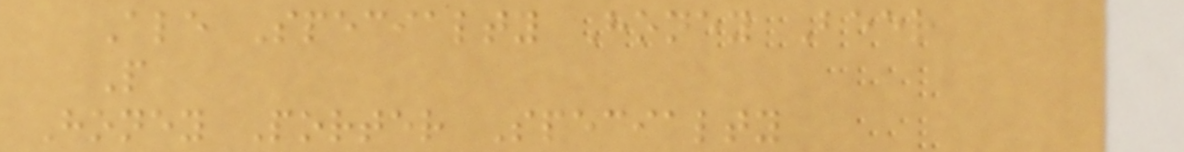Ale Specialty Honey Beer
P
Honey Porter Specialty
